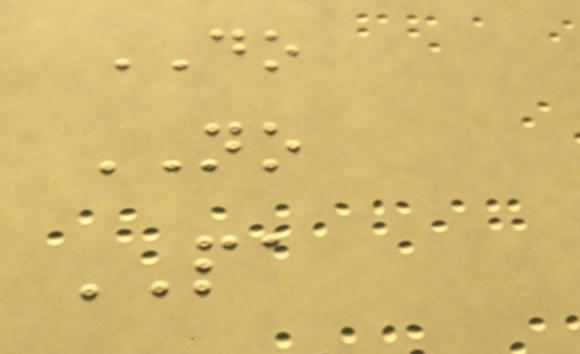DO
NO
PA
